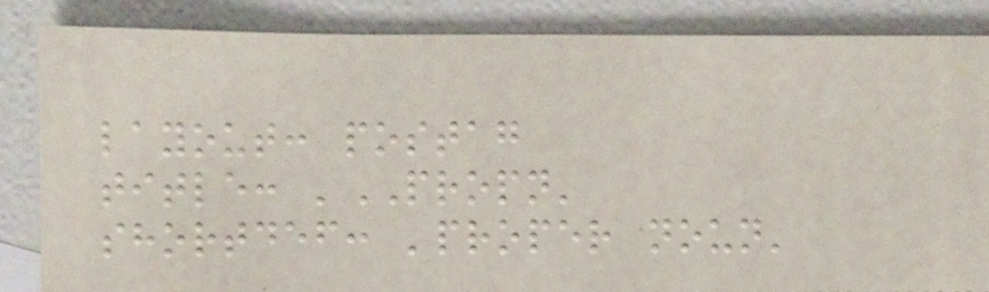layout: postag
title: 'PROPN'
shortdef: 'proper noun'
